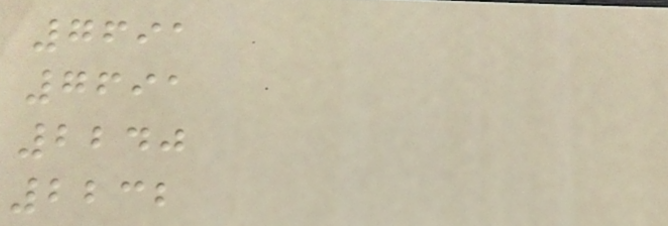7691
7691
2240
2232
